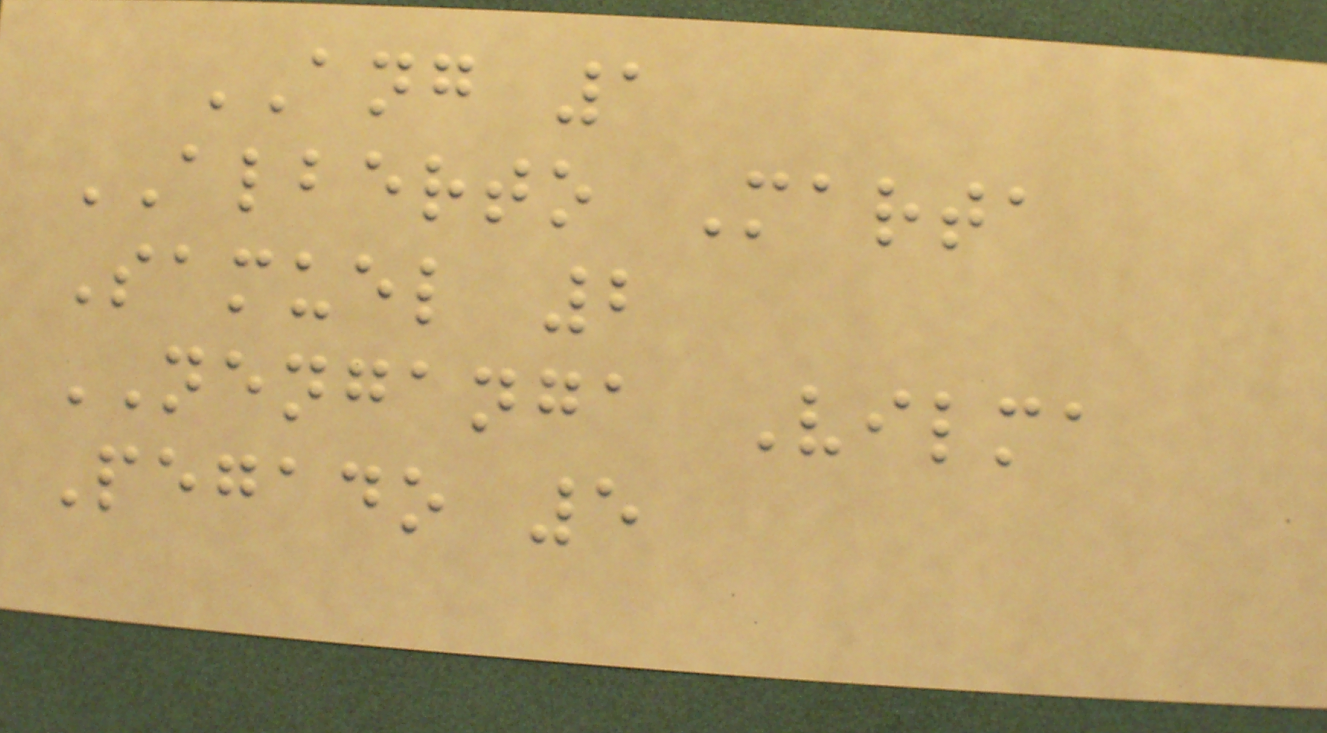ANG 1
ALBERTO Marta
Samuel 2
NENGANGA Vilma
Pegado 5
